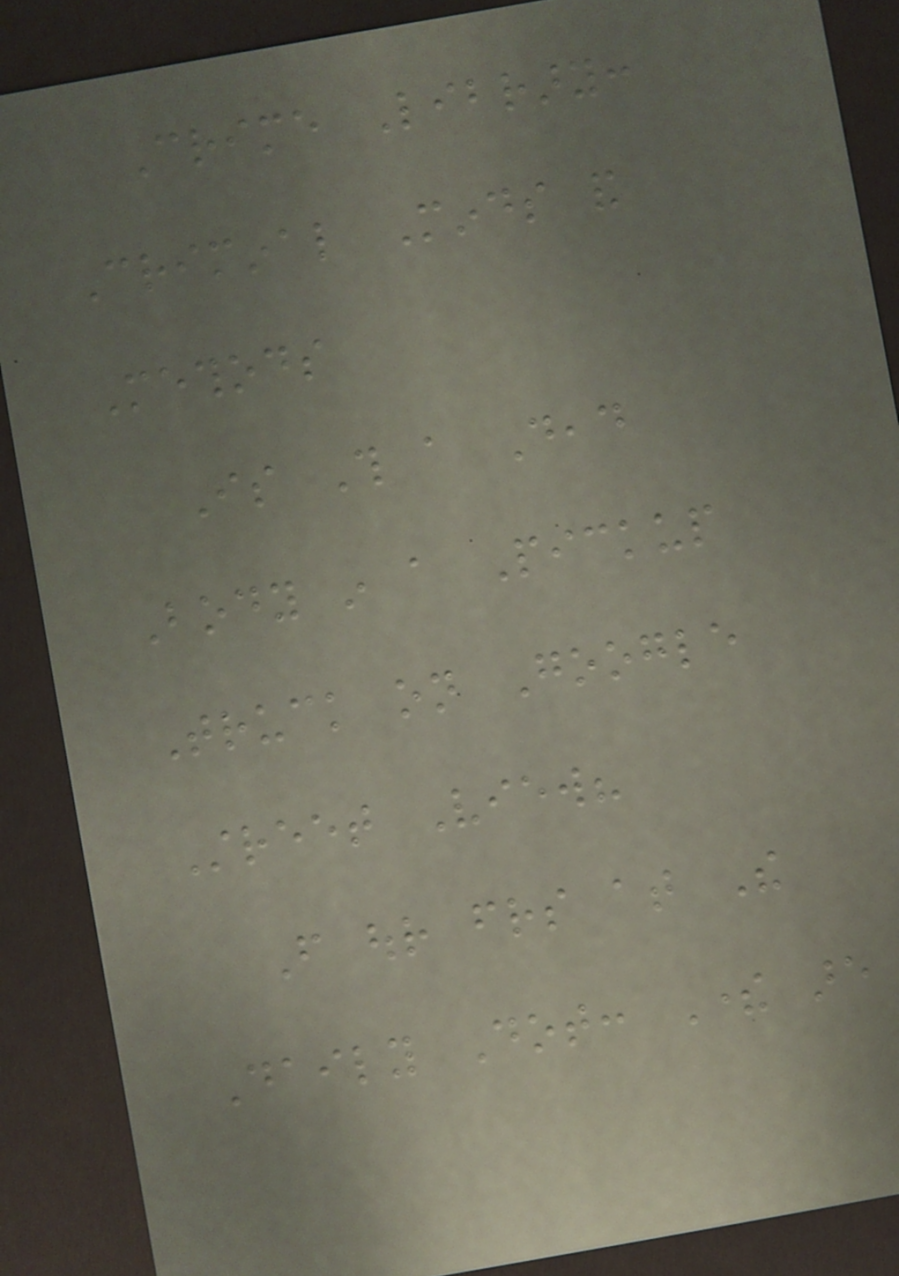Crime Library:
Criminal Minds and
Methods
Is This a Dead
Body in a Pickup
Truck on Google
Street View?
From our friends at The
Daily Dot: There are
